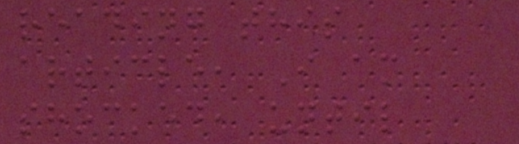reading this
article, I am
shocked, until
